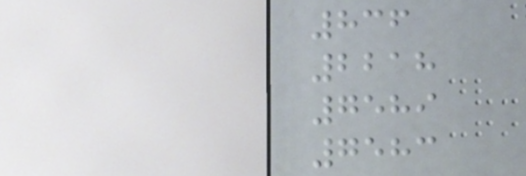836
2218
7589
7583
